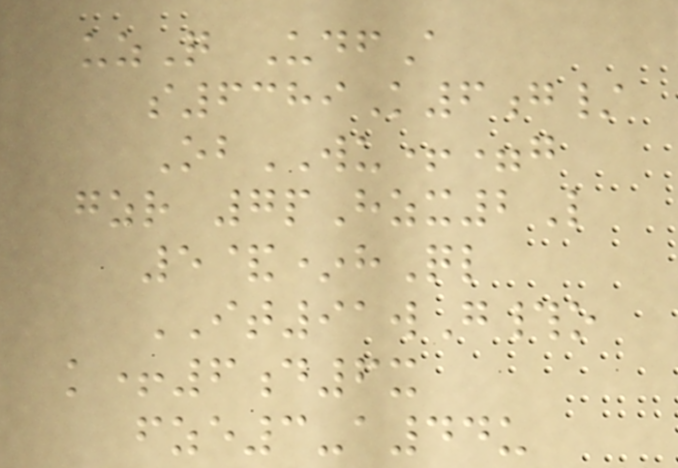uzQ UdfA
s6389K6g/
ObWU+=g
gzr 7pHzx2L
5&*hQl
IT91wG#o
k+6d6x
fze3-a44u
